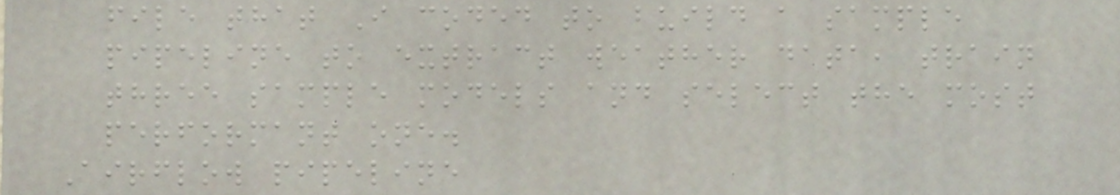file that I coded to build a sample
pipeline to extract weather data, train
three sample models and select the most
performant one.
Airflow pipeline
